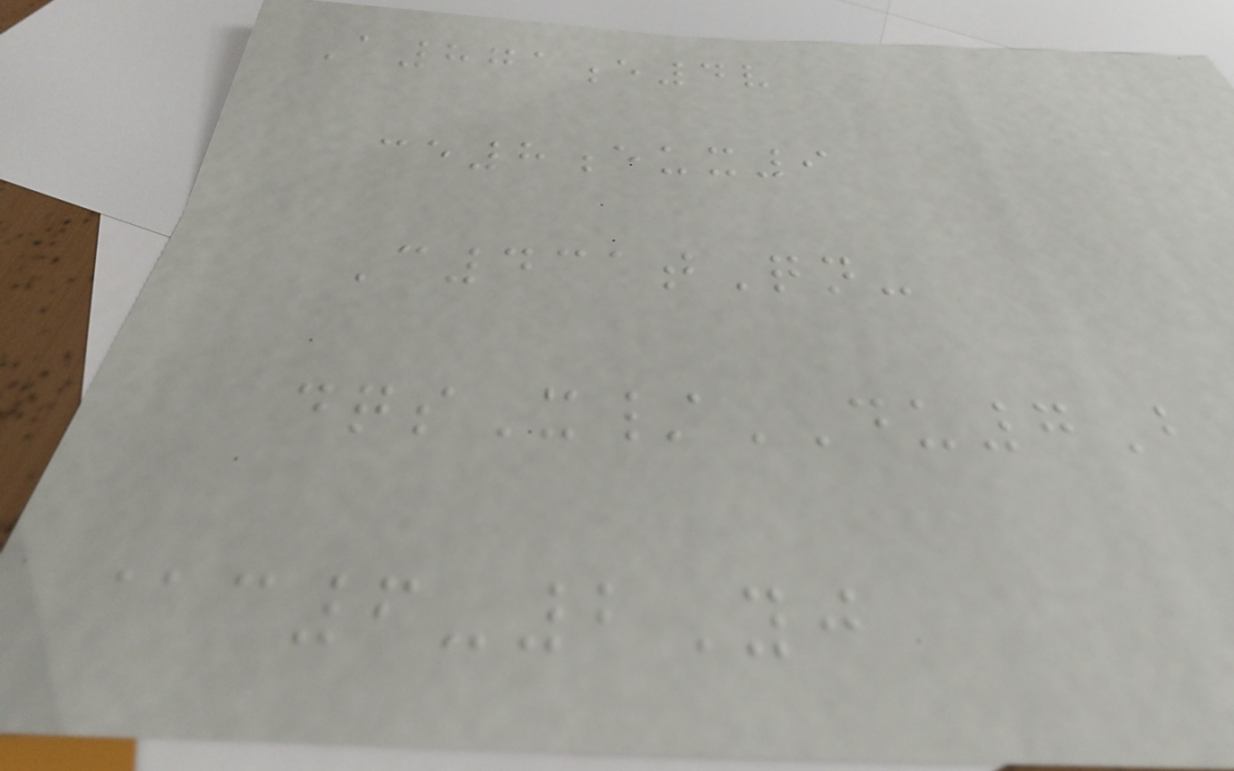A871e4v
ce8eux9
C431tQn-
dqsX/DU7B
@c6-2Yj
